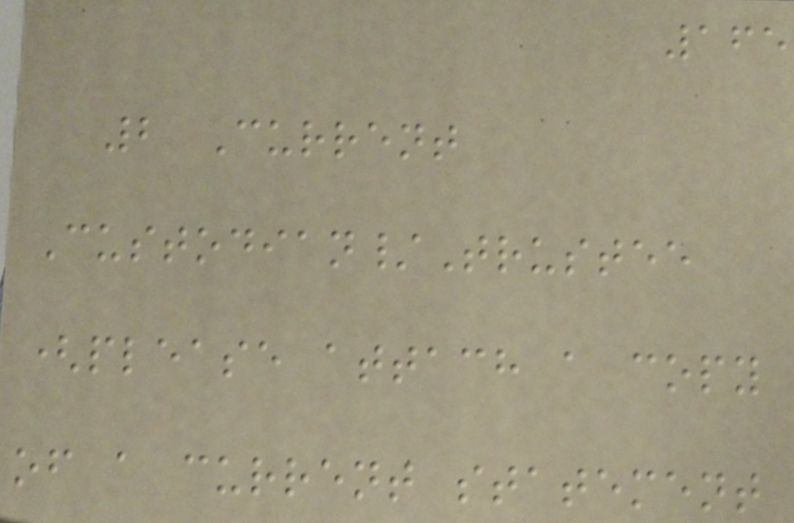165
2 Current
Custodian/Trustee
(please attach a copy
of a current statement
